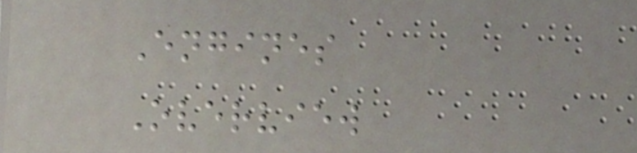Engines
Overview
